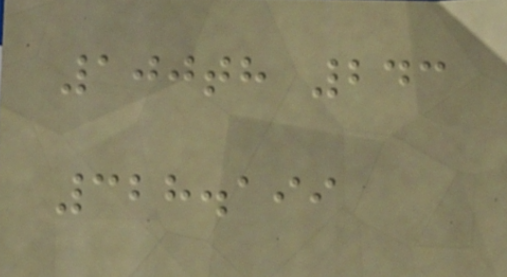100th 243
328.199
